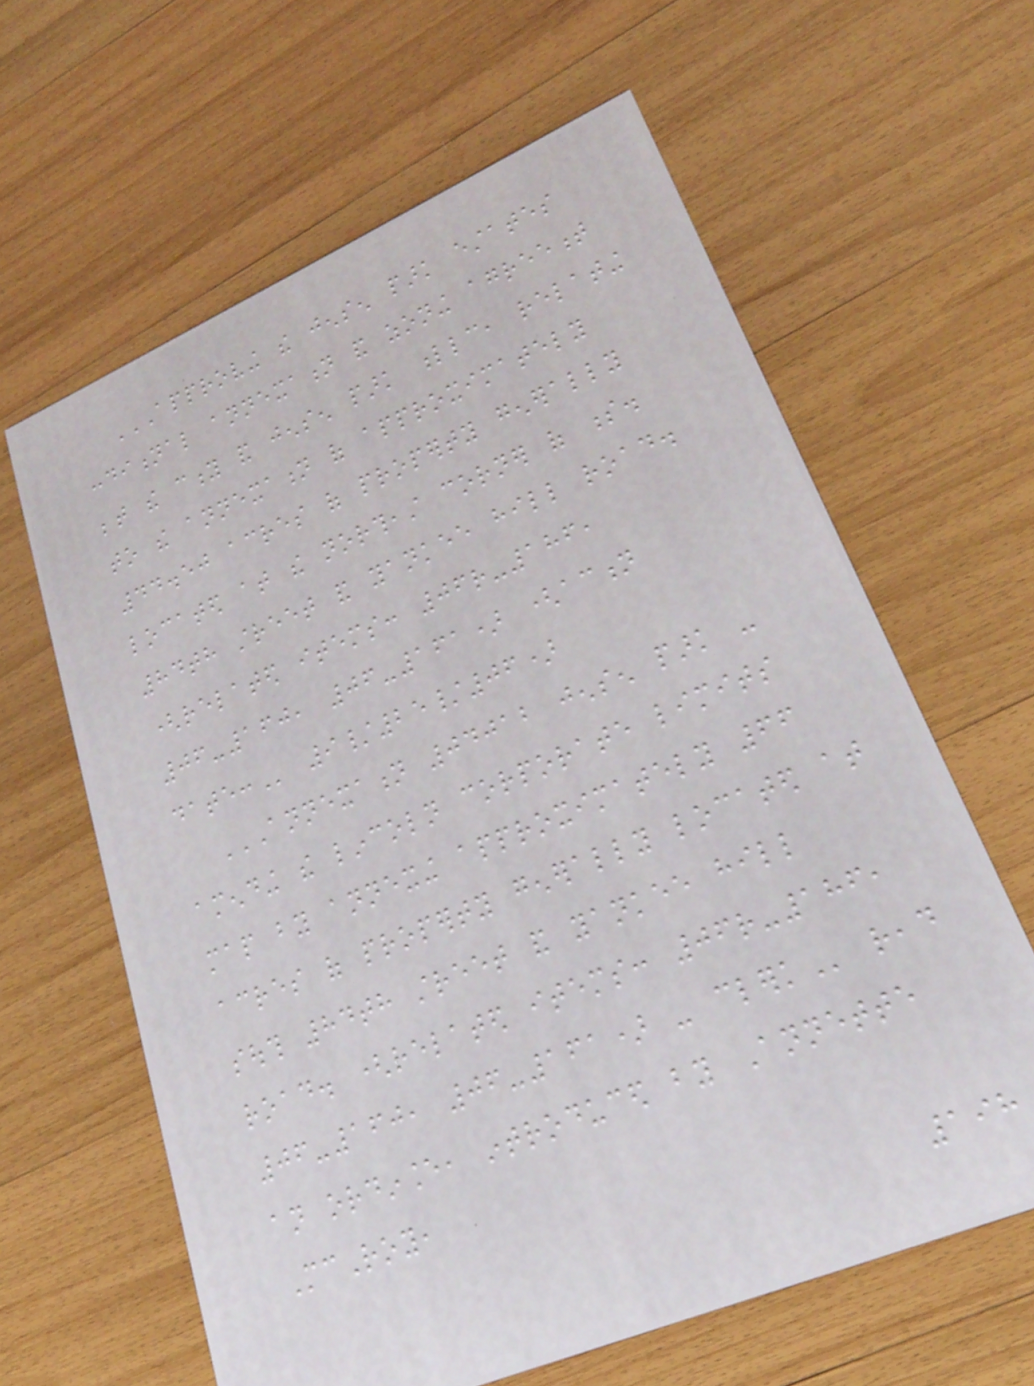APPROVING THE JENSEN PARK ESTATES
CONDITIONAL ANNEXATION AND ZONING AGREEMENT
BETWEEN THE CITY AND JENSEN PARK LLC, RELATING
TO THE ANNEXATION OF APPROXIMATELY
44.50 ACRES OF PROPERTY GENERALLY
LOCATED AT THE NORTHEAST CORNER OF S.
84TH STREET AND YANKEE HILL ROAD.
(RELATED ITEMS: 06R-186,
06-160, 06-161) (ACTION
DATE: 9/25/06)
ANNEXATION 04012 JENSEN PARK -
AMENDING THE LINCOLN CORPORATE LIMITS
MAP BY ANNEXING APPROXIMATELY 66
ACRES OF PROPERTY GENERALLY LOCATED AT
SOUTH 84TH STREET AND YANKEE HILL
ROAD. (RELATED ITEMS: 06R-186,
06-160, 06-161) - CLERK read
an ordinance, introduced by Annette
McRoy,
198
